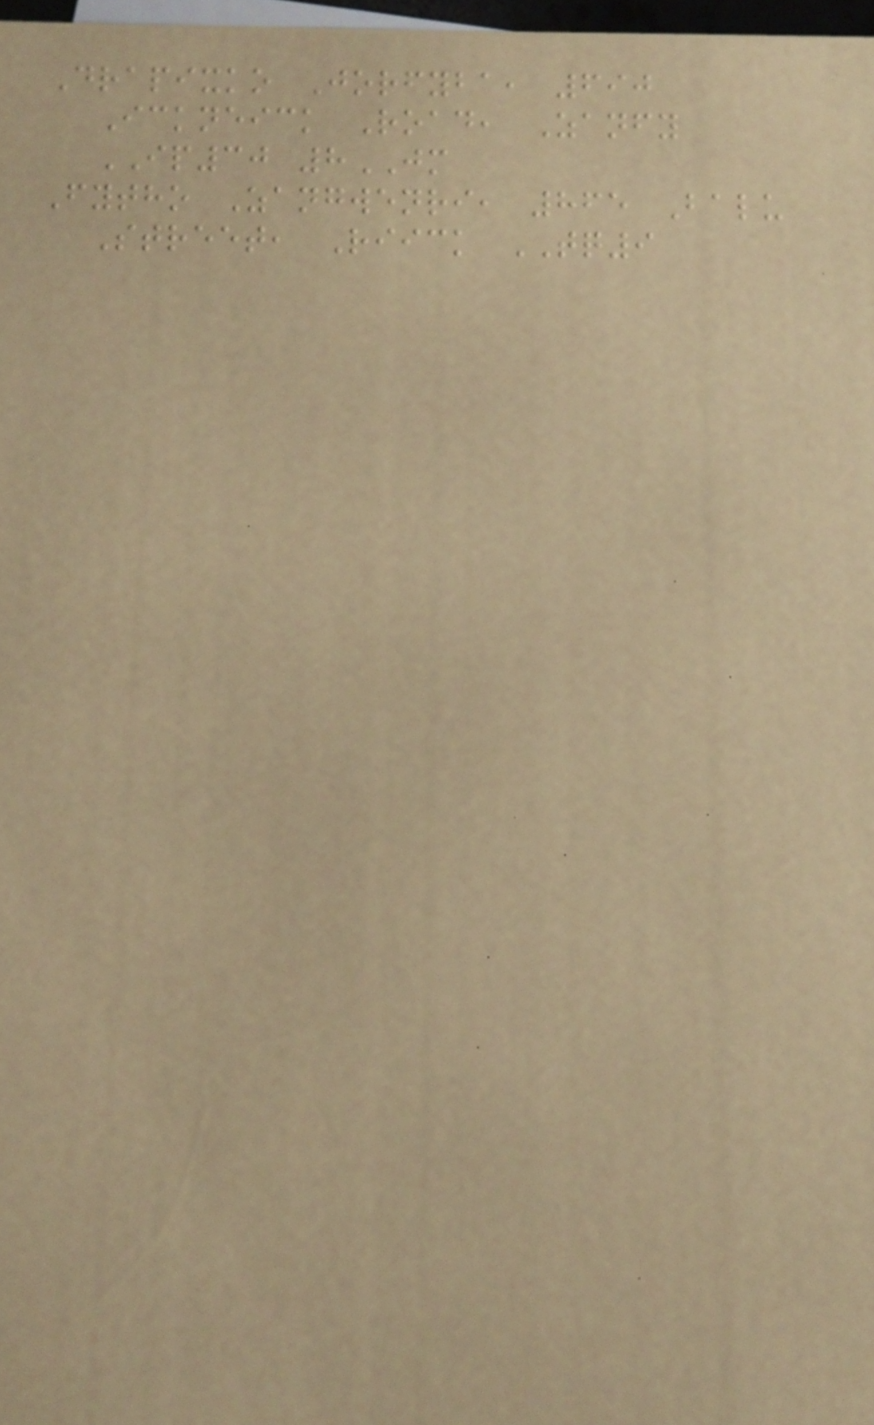Drapixko Jorfyba, 690
Ickneick Road, Zanfy
IP30 8JM
Fytho Zangwenri, 865 Balu
Street, Riick TQ9
